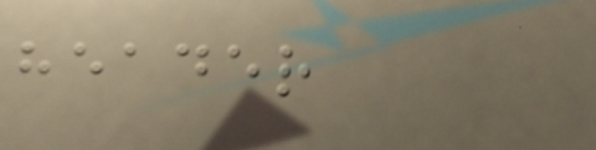header
